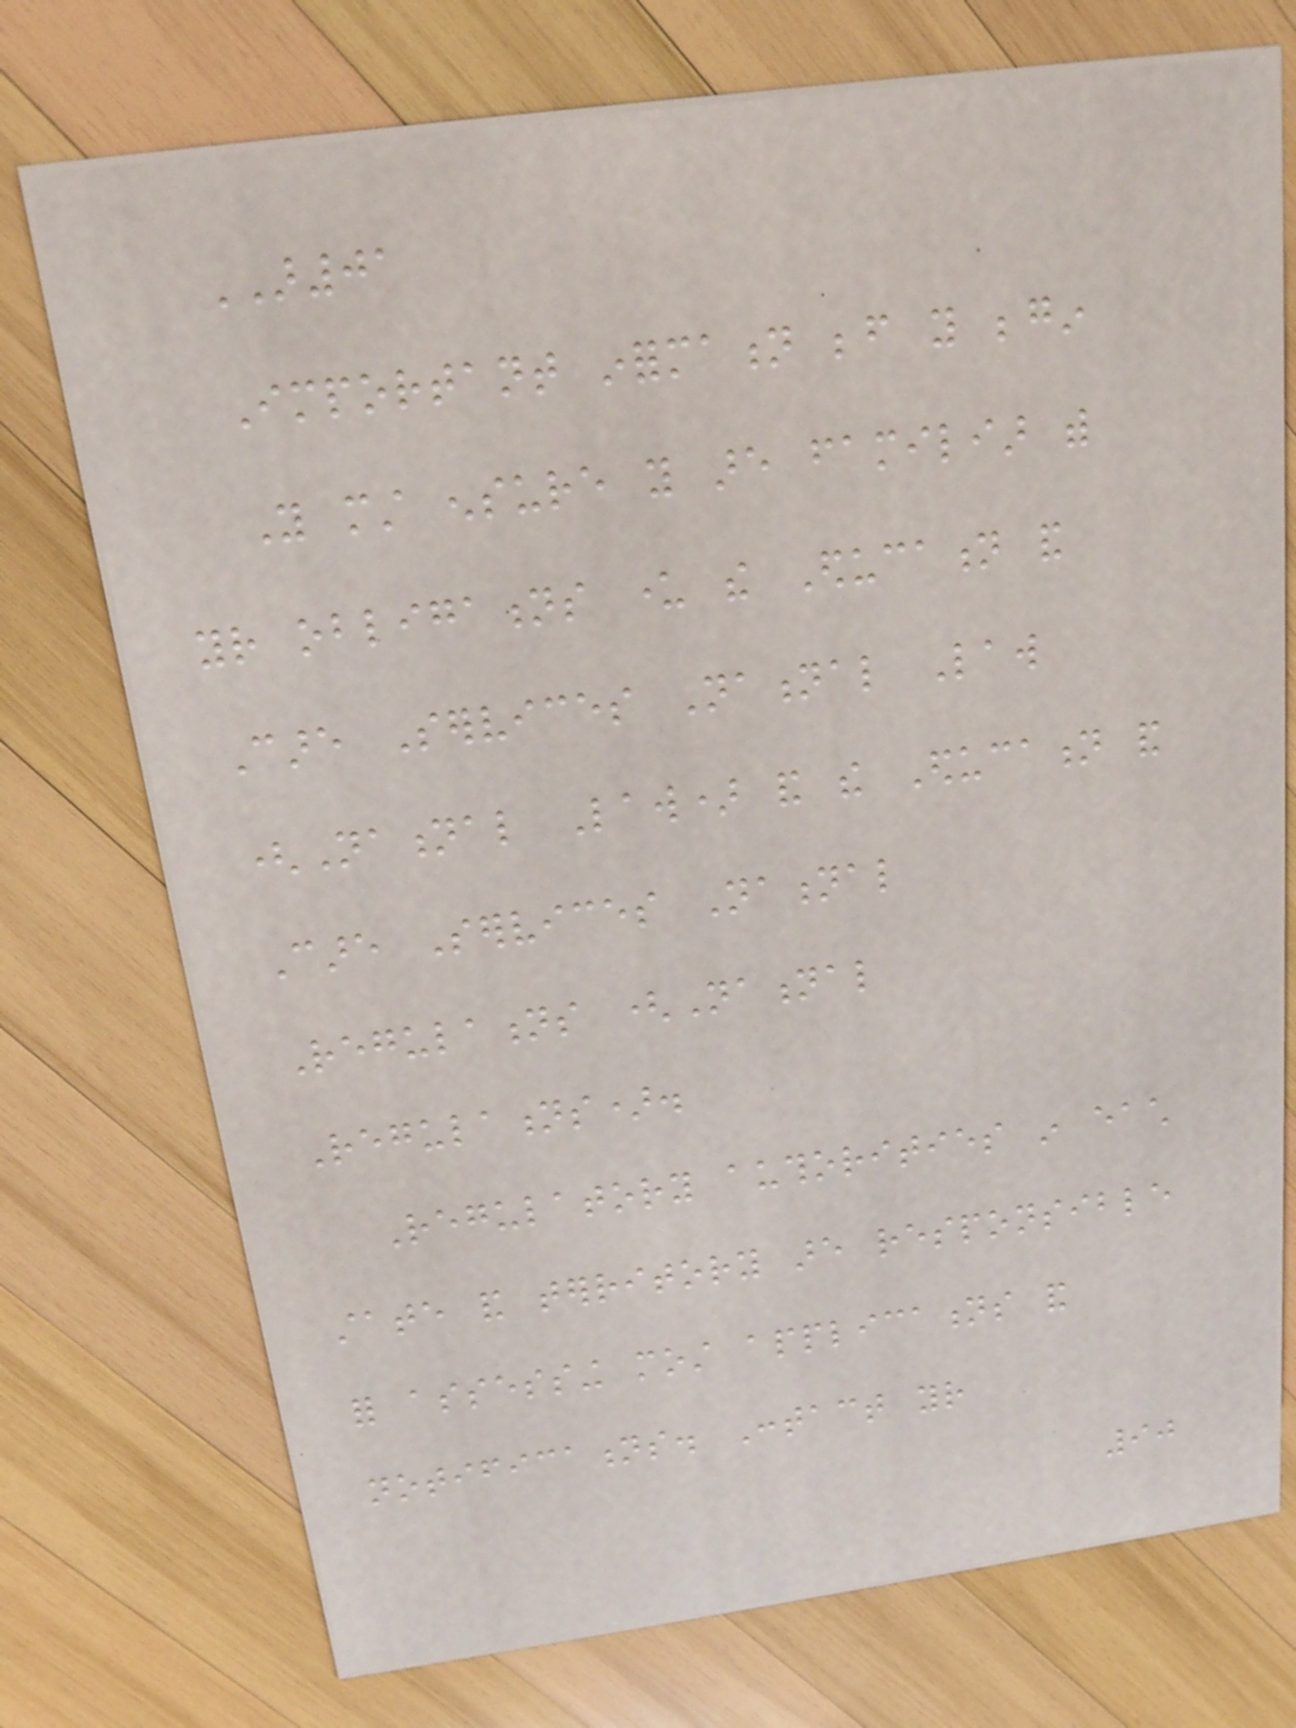AR01
Important information before you begin
You must ensure you are familiar with
your obligations under the Education and
Care Services National Law
(National Law) and the Education and
Care Services National
Regulations (National
Regulations).
Regulatory authorities in each
state and territory are responsible
for assessing most applications and
notifications. Contact your
90
